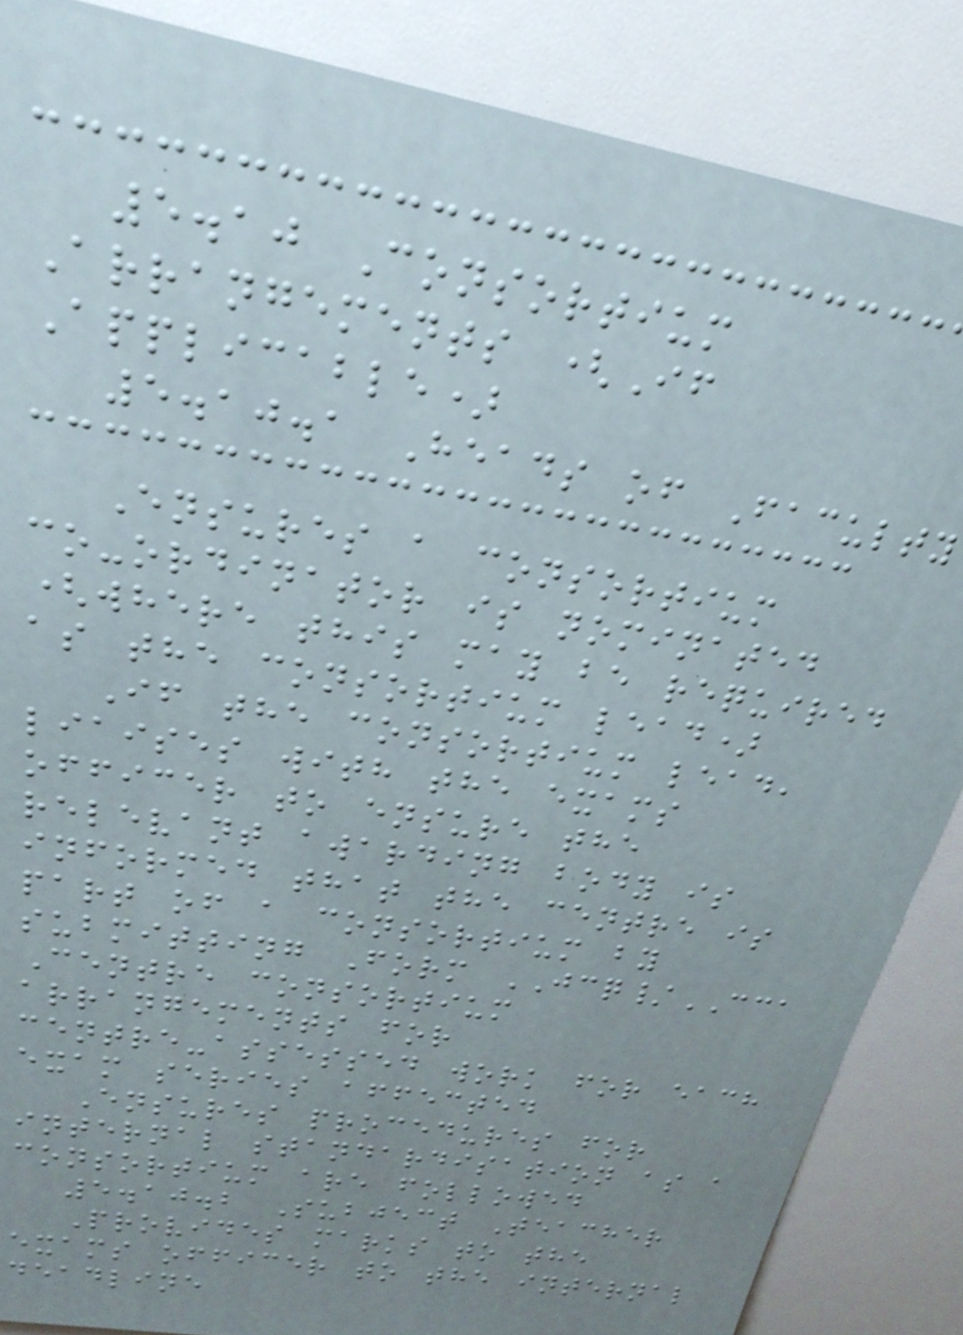5.10 Consortium
Arrangements (If
Applicable)
5.10.1 Heads of Faculty
Ensures a consortium
co-ordinator is nominated
(where this may be required
as the consortium lead)
If the consortium lead,
liaises with the exams
officer to ensure the
relevant awarding body is
informed that the centre is
part of a consortium by
submitting Form JCQ/CCA
Centre consortium
arrangements for
centre-assessed work for each
exam series affected
Ensures procedures for
internal standardisation as a
consortium are followed
5.10.2 Subject Teacher
Provides marks to the
exams officer to the internal
deadline
